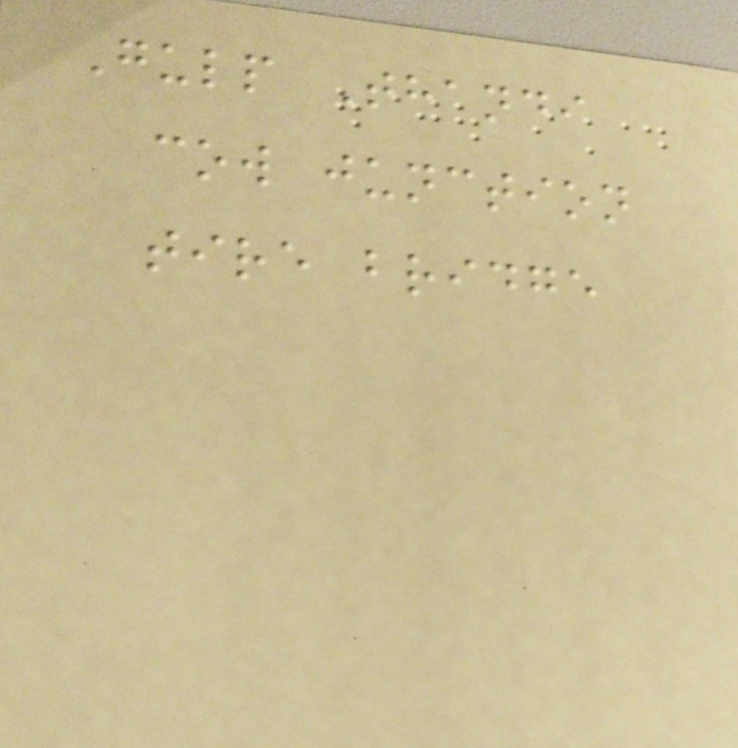Gulp Thandi
cow junction
tire bridge
